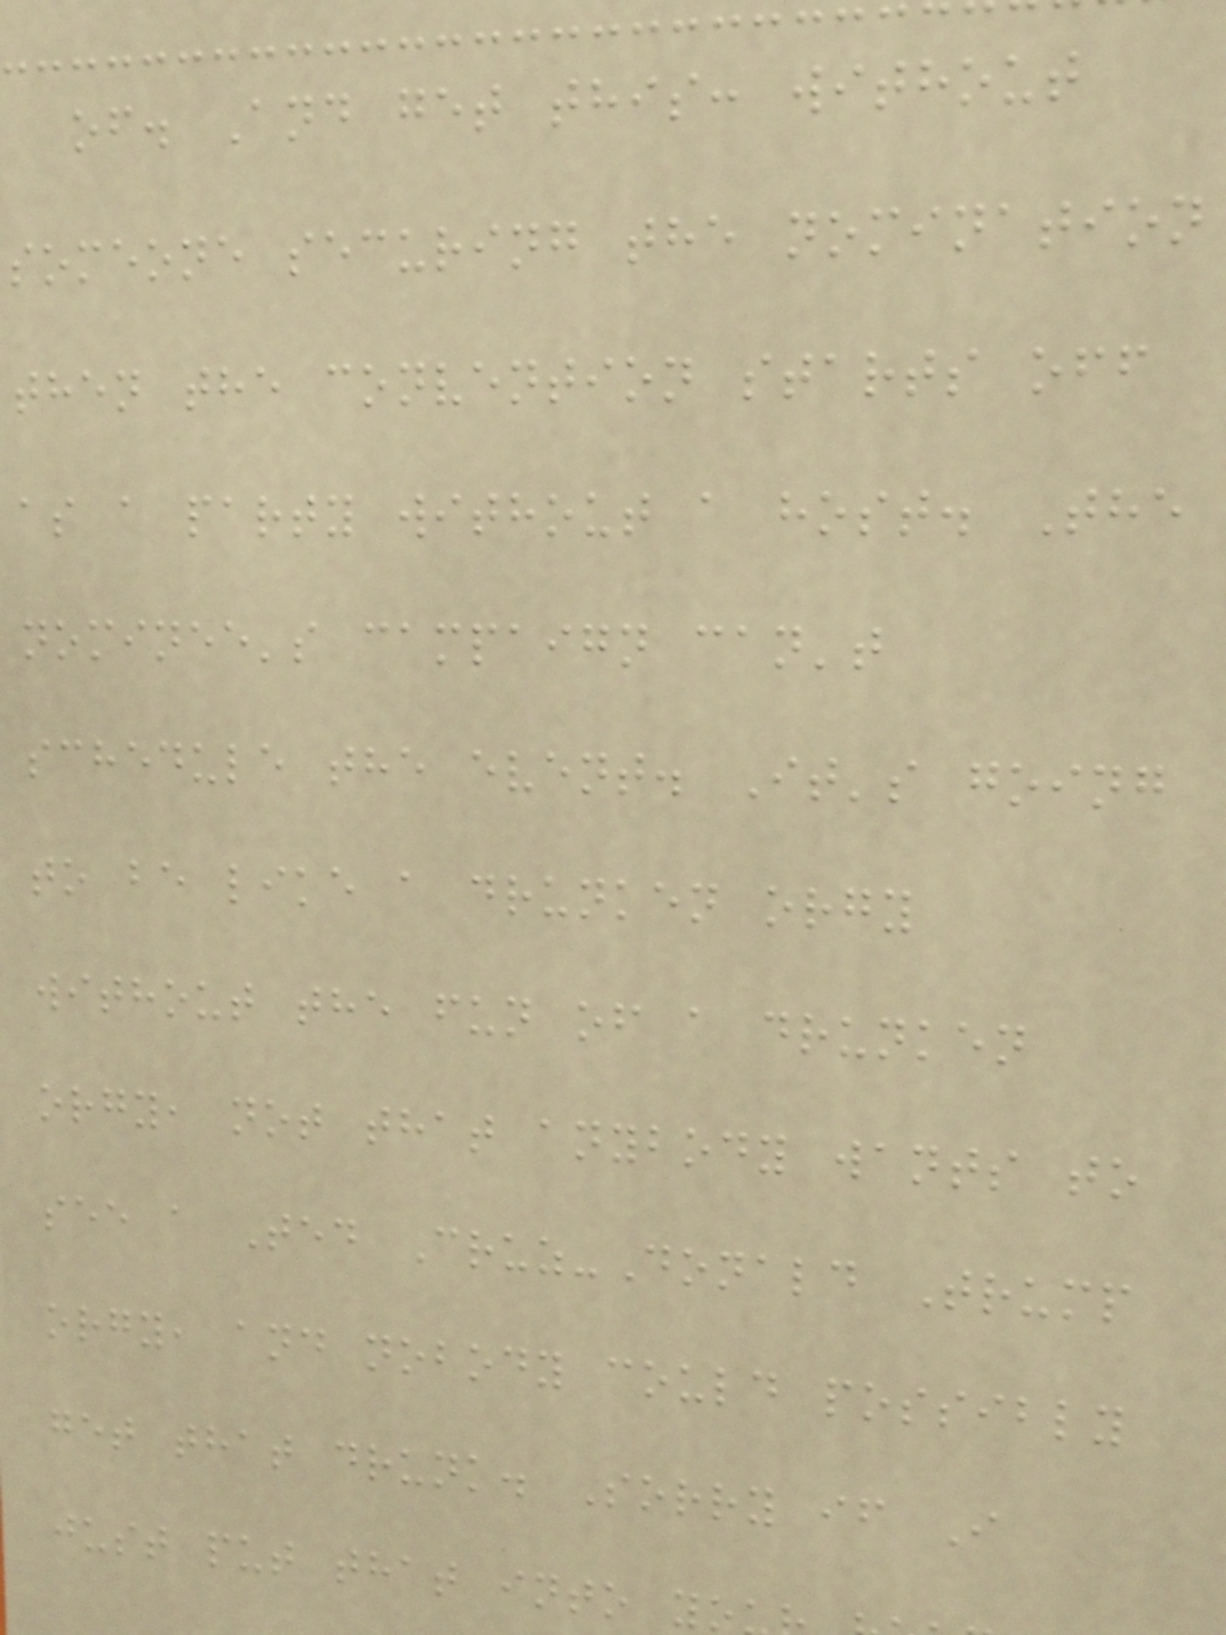of. And get this: without
someone securing the nomination
then the convention starts off
as a party without a host. The
nominee's campaign can't
schedule the event. It's going
to be like a drunken orgy
without the fun of a drunken
orgy, not that anybody wants to
see a Ted Cruz-Donald Trump
orgy, and nobody could possibly
get that drunk. Sorry if I
just put that into yo
